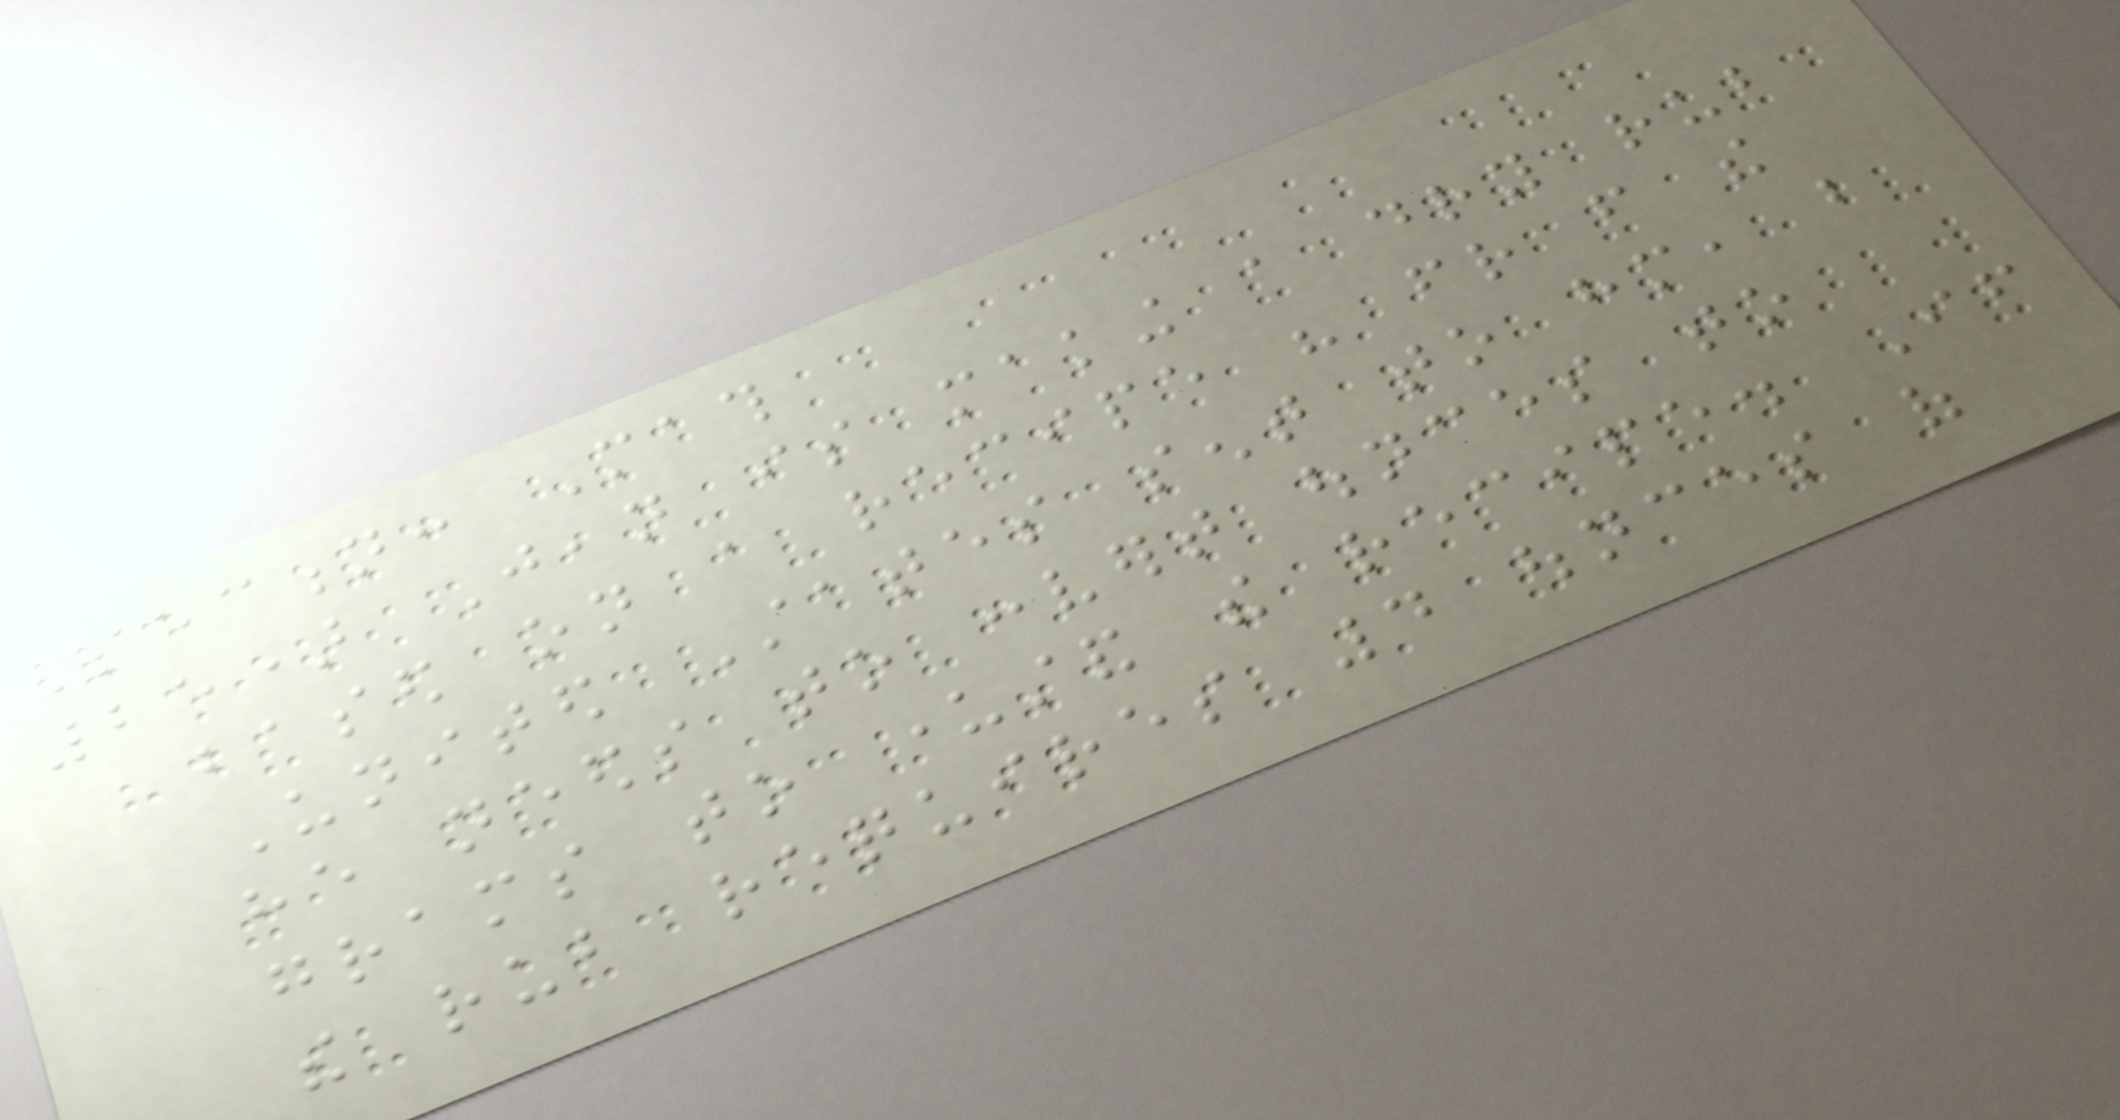Section: Math
25) Jean is making a dry rub
based on a recipe his friend from the
United States sent to him, but
he needs to convert ounces to
grams to understand the recipe. If
the rub requires 4 ounces of
